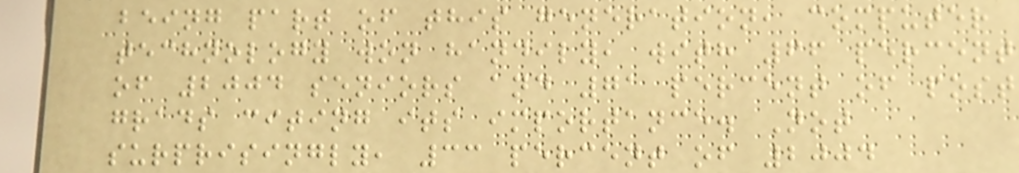being part of this generation, computer
technology won handily, with 66 percent
of 2004 seniors and 71 percent of post
grads citing its importance. Not
surprisingly, 33 percent of 2004
